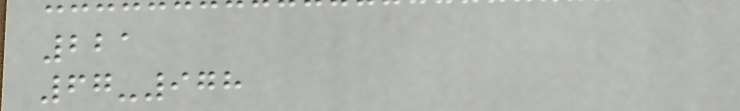221
67-978
